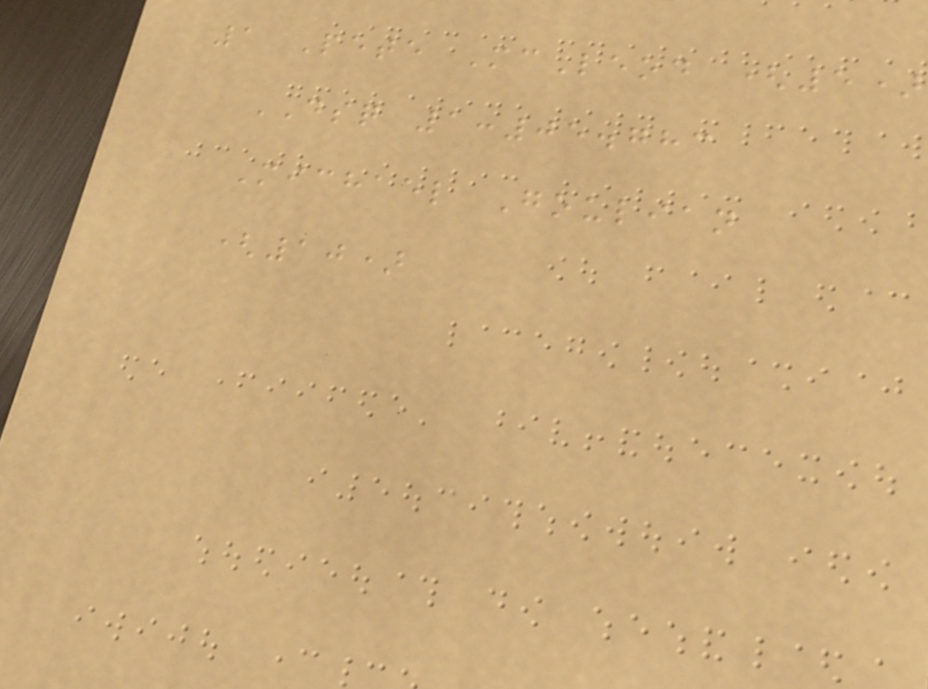1 Pete McLeod (5)
DSQ 1:05.783
Michael Goulian
(10)
